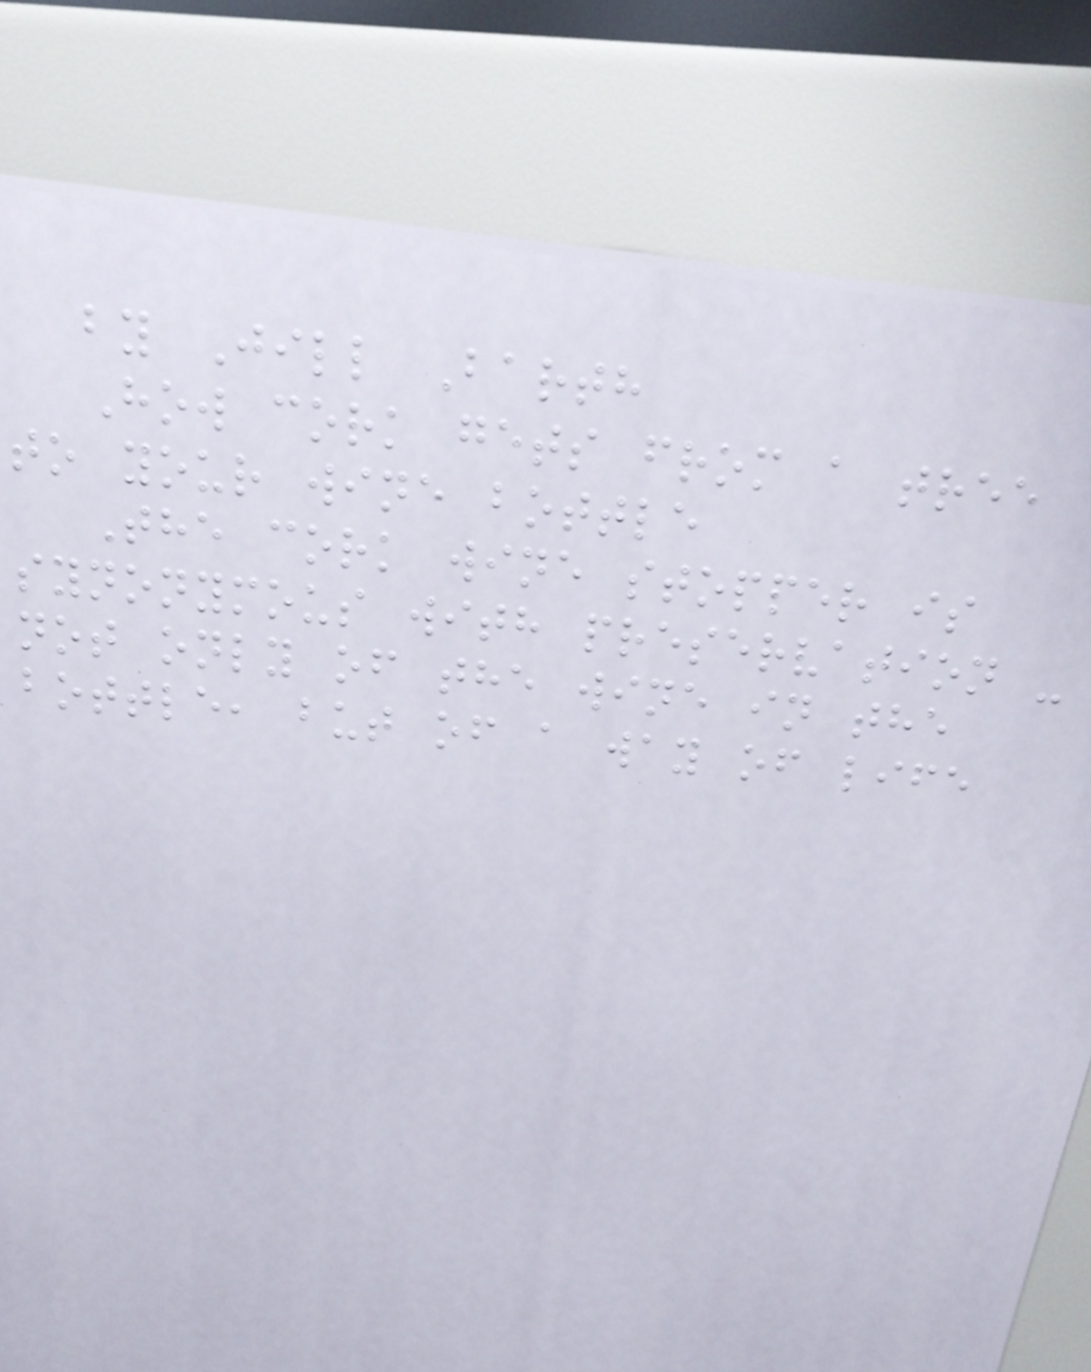by Jill Barth
How cork gets from a tree
to your wine bottle
The cork wine stopper is
synonymous with preservation -
not only of the wine in the
bottle, but of a way of life
